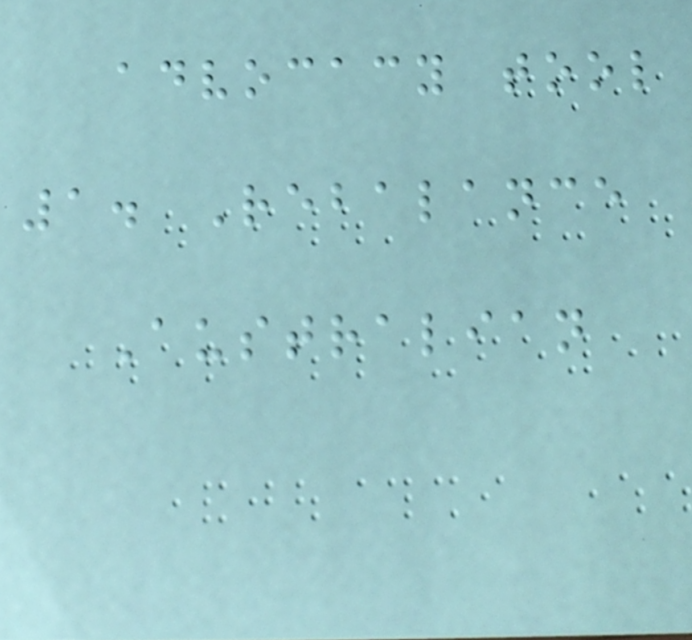advocacy tool
1. Rebalance
Australian
